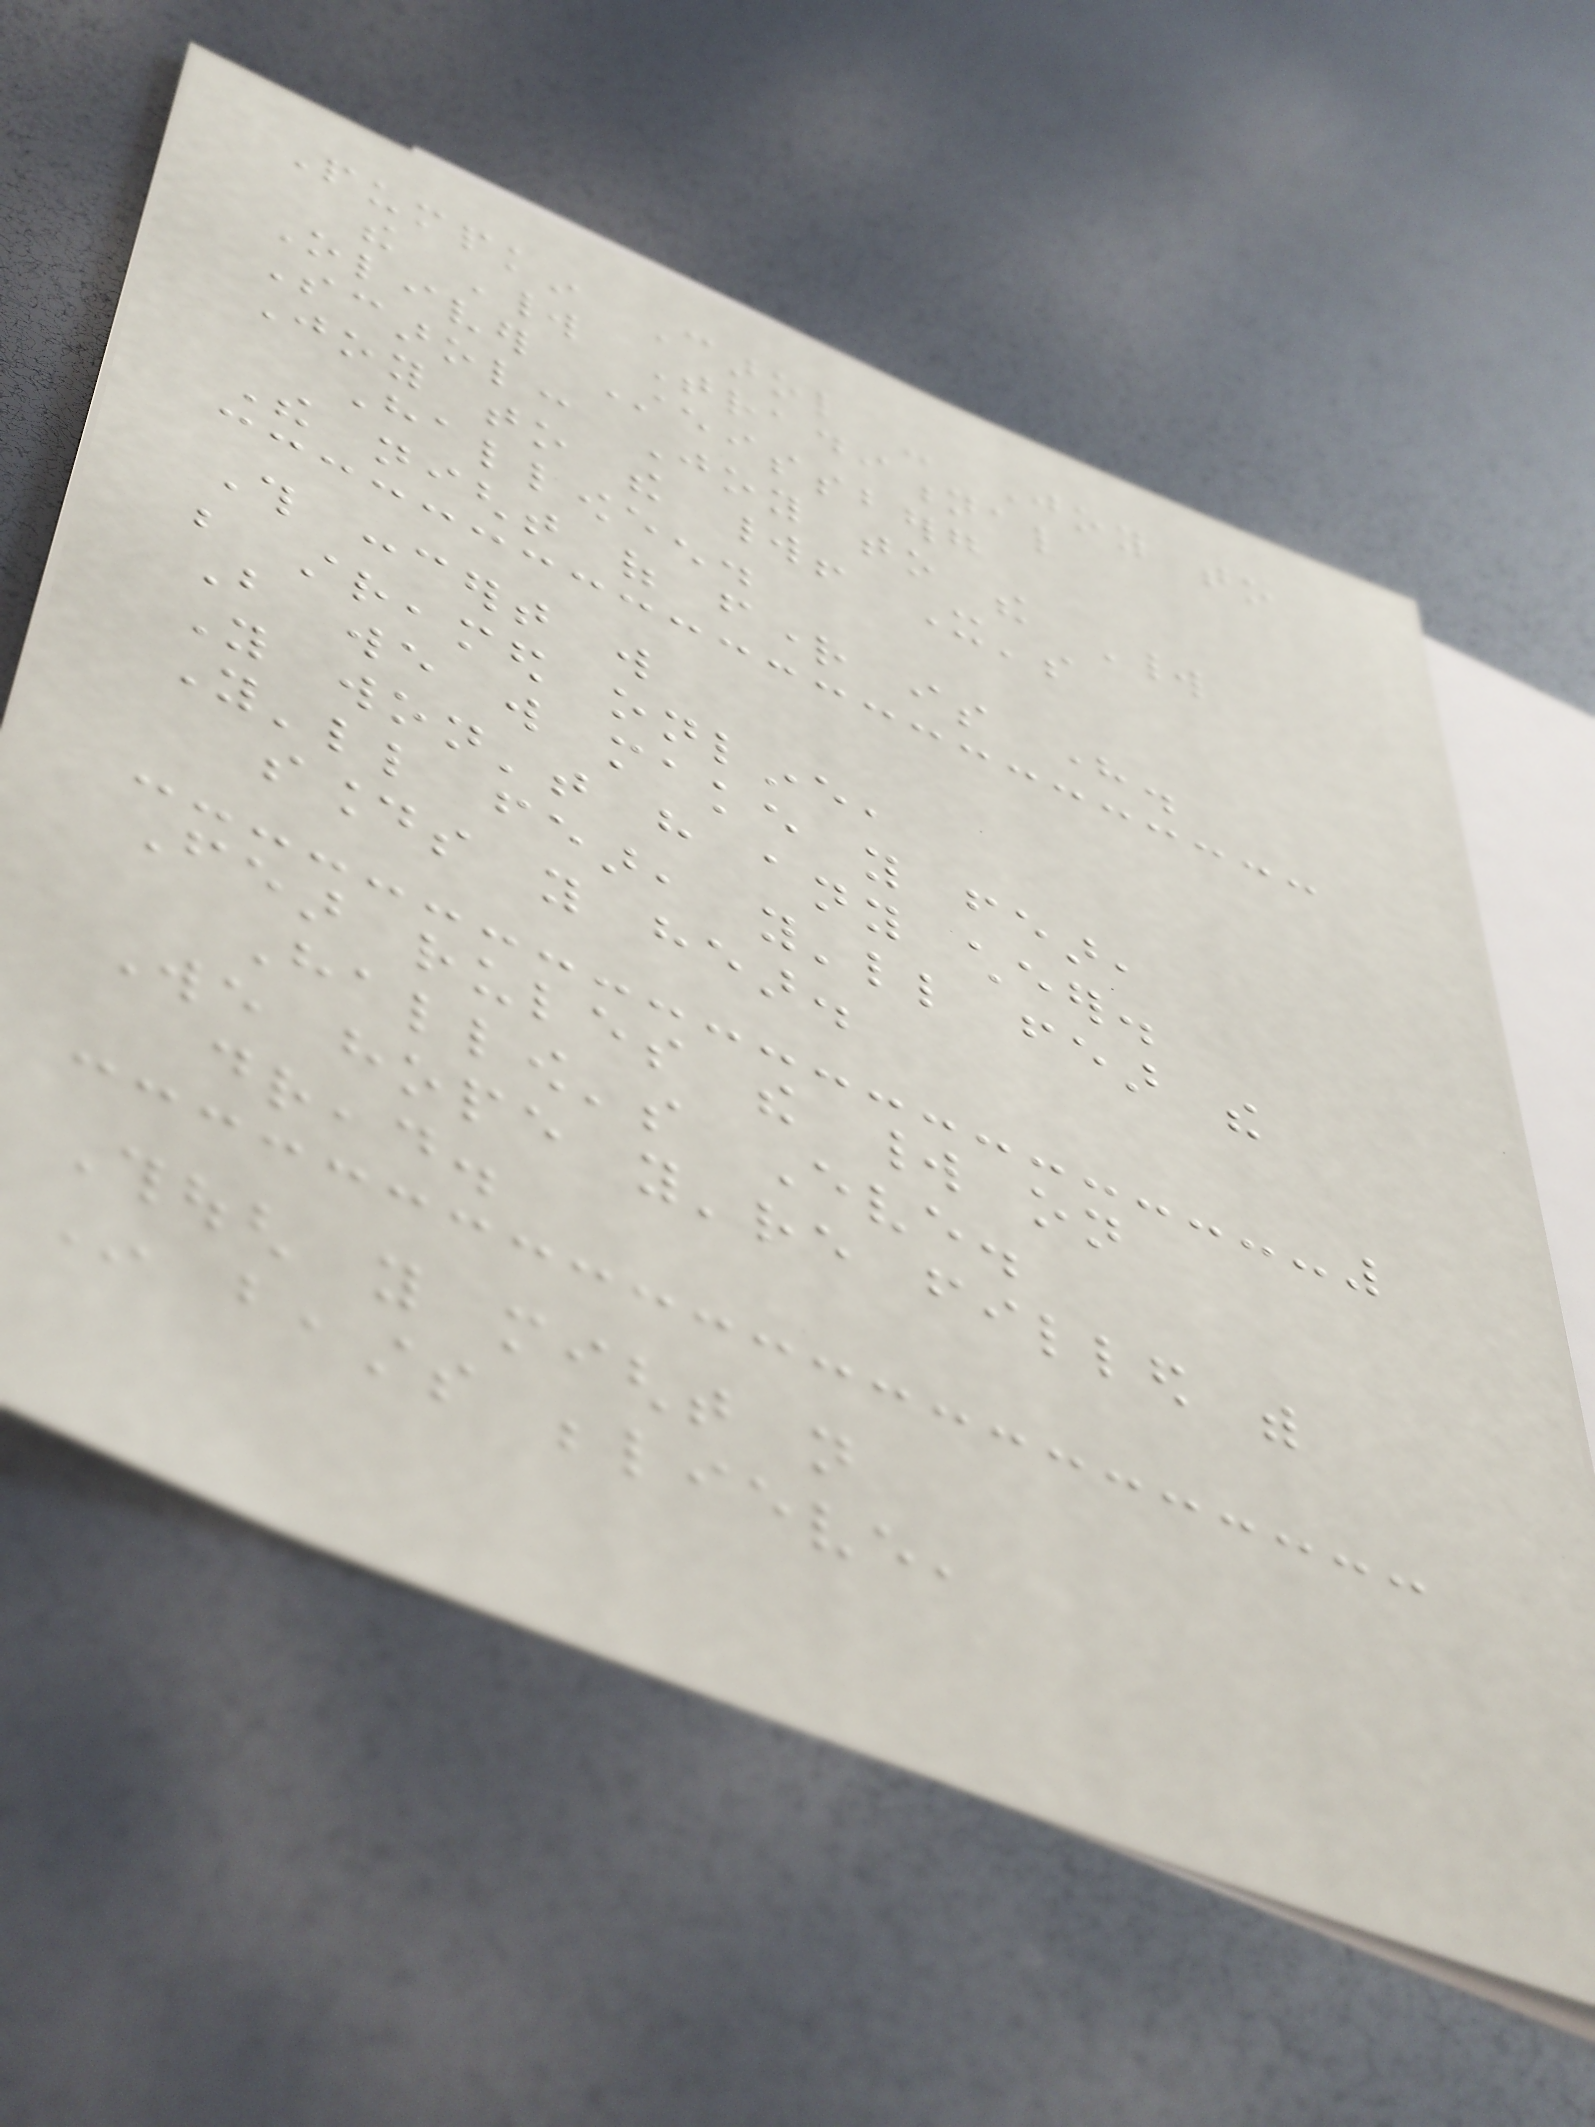Pumpkin Carol - Joy to
the World Traditional
Oliver Steissberg
Scarol: Joy to the World
Joy to the world! It's
Halloween.
The night of fright is here.
This concert will
be streamed online,
But we will make you fear,
You won't have any cheer.
You'll fear, you'll fear the
sounds you hear.
Fear rules the world on
Hallow's Eve.
We hope you're filled with
dread.
Though you might not
In beasts believe,
